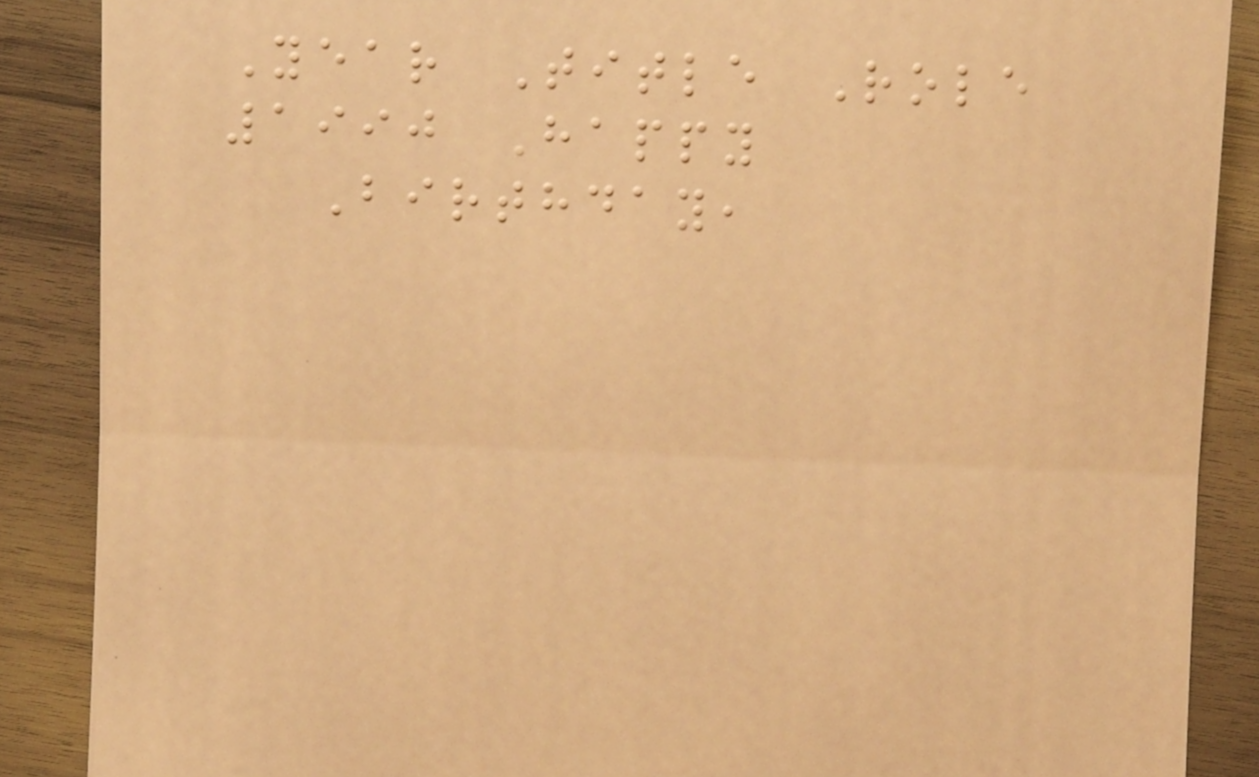Year Title Role
1990 Happy
Birthday,
